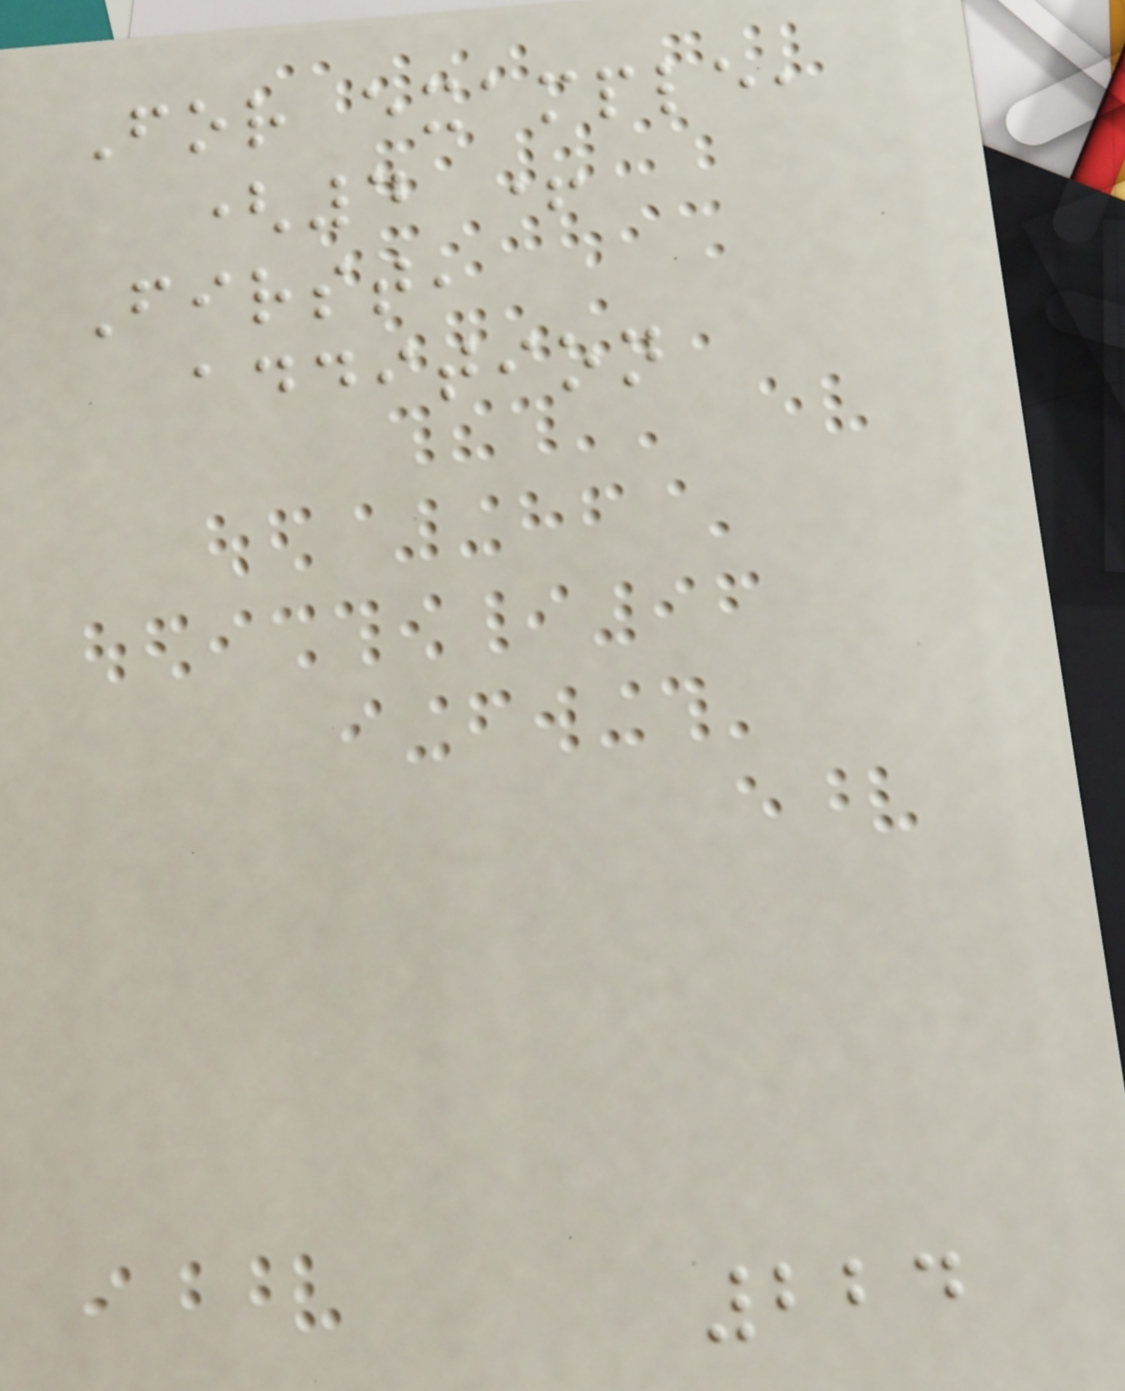For example,
(4 +
First,
addition
224
